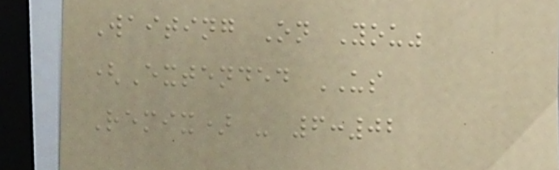Waiting On You"
(Extended US
Remix) - 6:02
